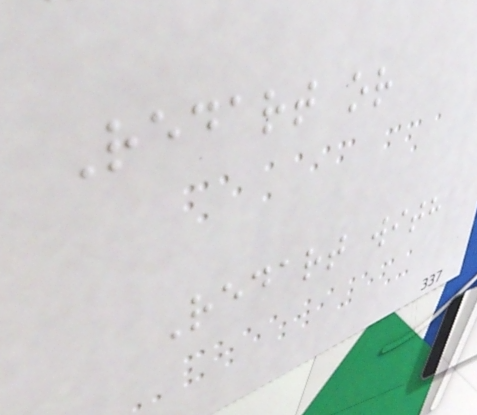Redart or
Redart with
